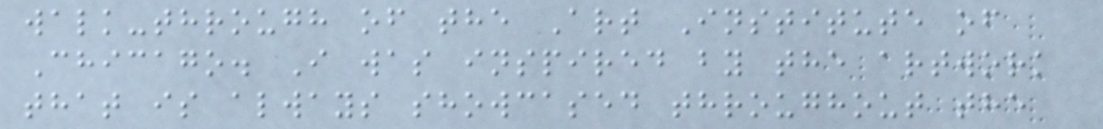walk-through of the Art Institute of
Chicago. I was inspired by the artwork
that is always showcased throughout the
